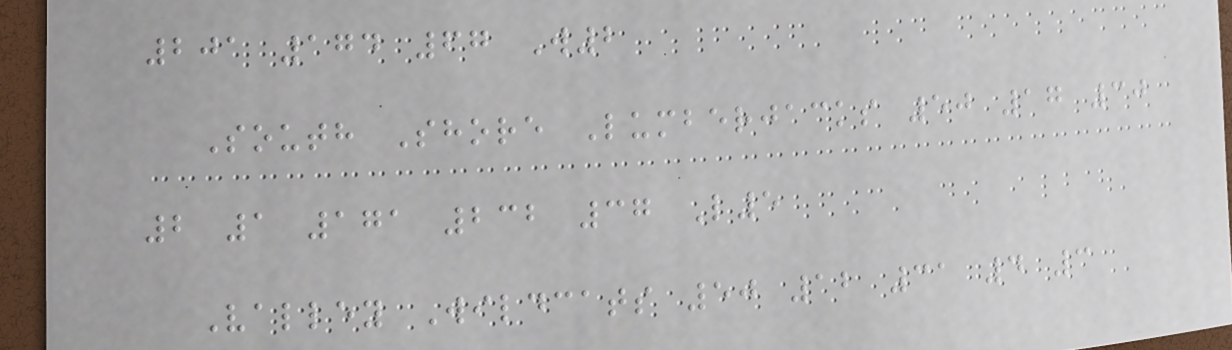201 174 67 W2
South Shore Lumberjacks 50 17 30
2 1 171 232 37 L5
Valley Wildcats 50 12 31 4 3
